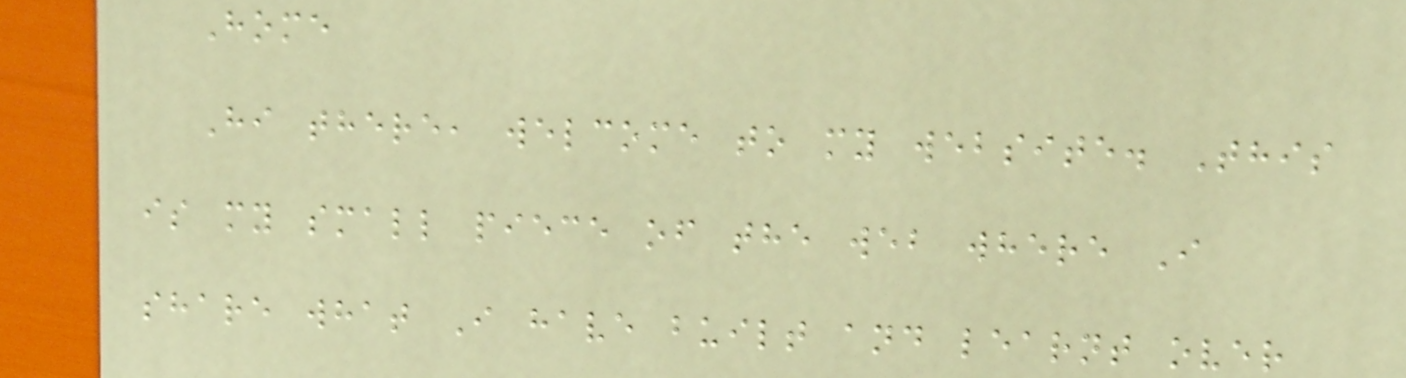Home
Hi there, welcome to my website. This
is my small piece of the web where I
share what I have built and learnt over
